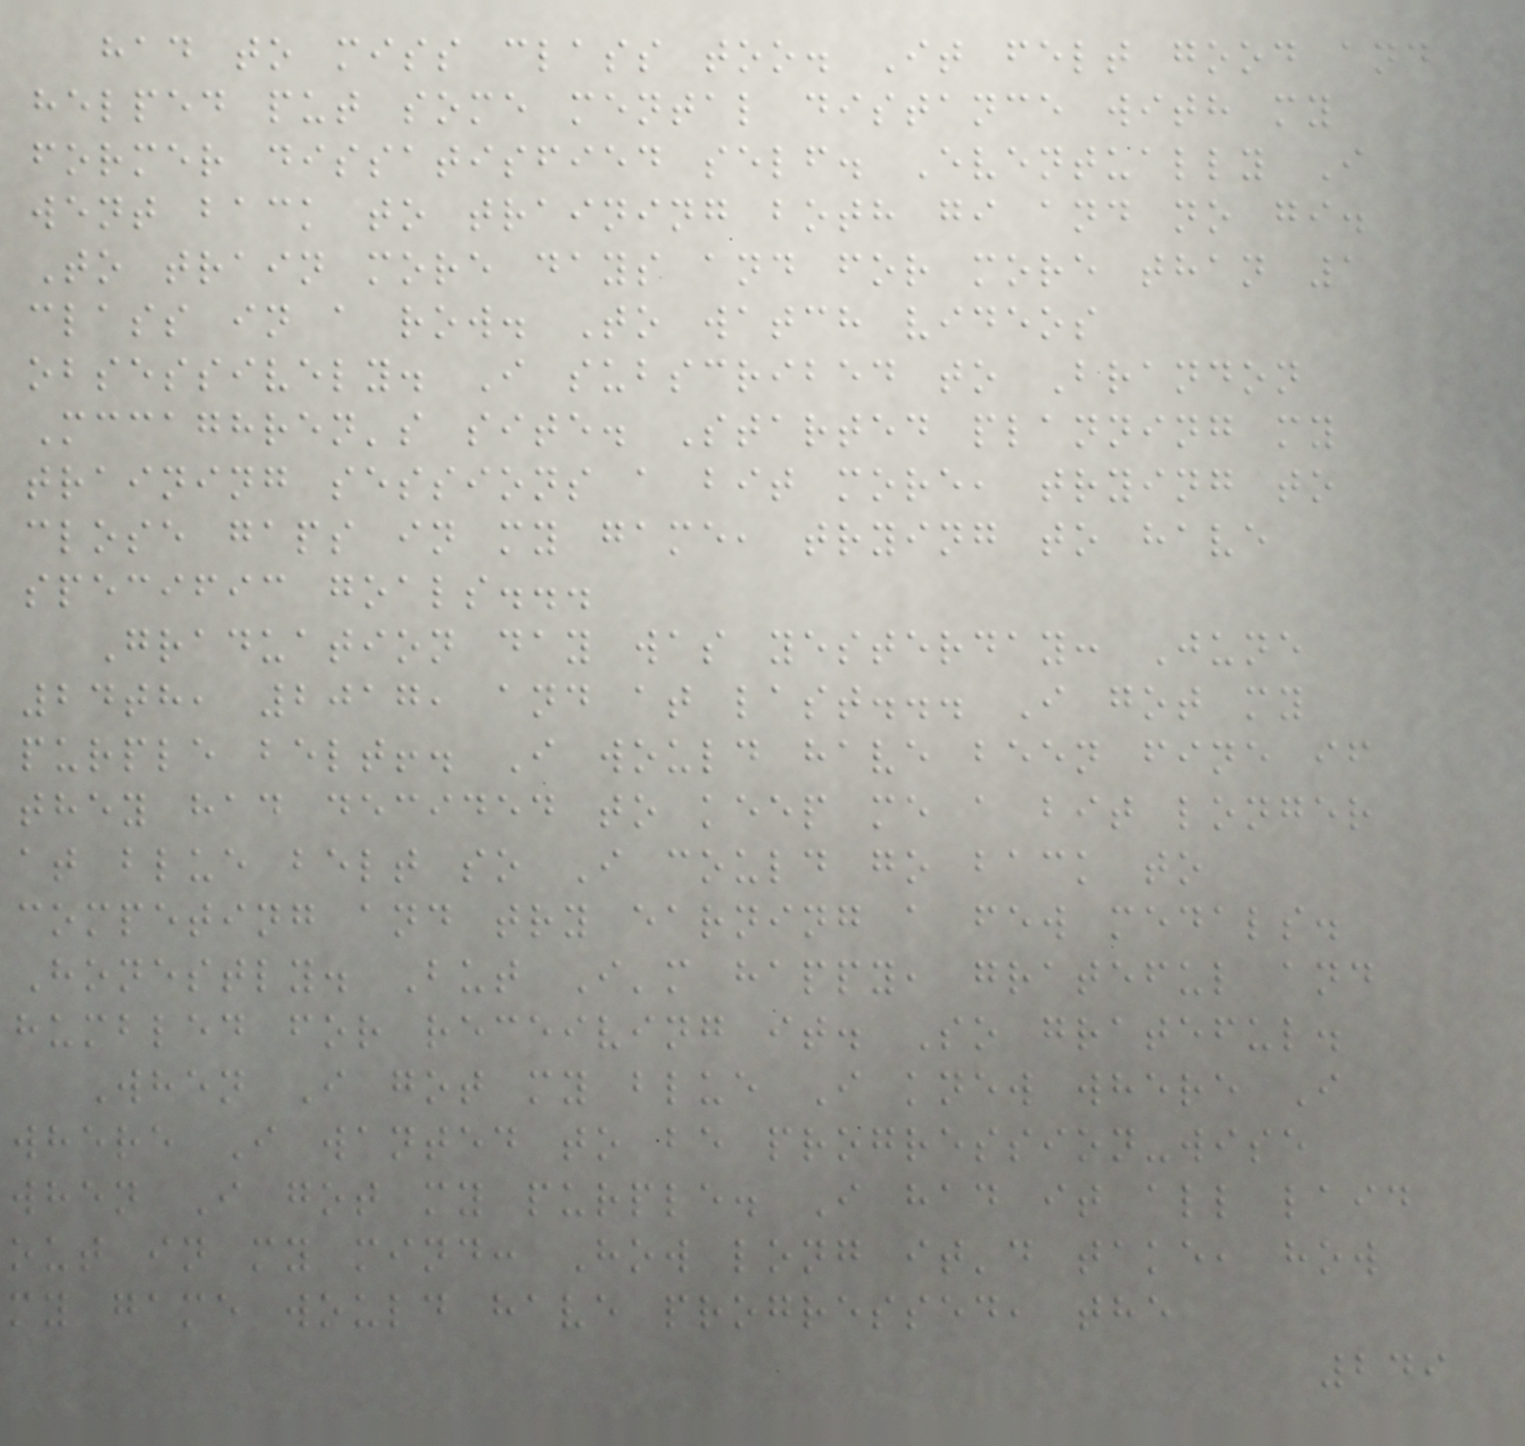had to miss class too. It felt good and
helped put some mental distance with my
former dissatisfied self. Eventually I
went back to training both gi and no gi.
To train more days and for more than 1
class in a row. To watch videos
obsessively. I subscribed to Brandon
Mccaghren's site. Started planning my
training sessions a bit more, trying to
close gaps in my game, trying to have
specific goals...
Graduation day was yesterday: June
24th, 2017, and at last... I got my
purple belt!. I would have been fine if
they had decided to keep me a bit longer
at blue belt so I could go back to
competing and try earning a few medals.
Honestly. But I'm happy, grateful and
humbled for receiving it. So grateful.
When I got my blue I knew where I
where I wanted to be progression-wise
when I got my purple. I had it all laid
out in my mind: How long it'd take, how
my game would have progressed, the
249
